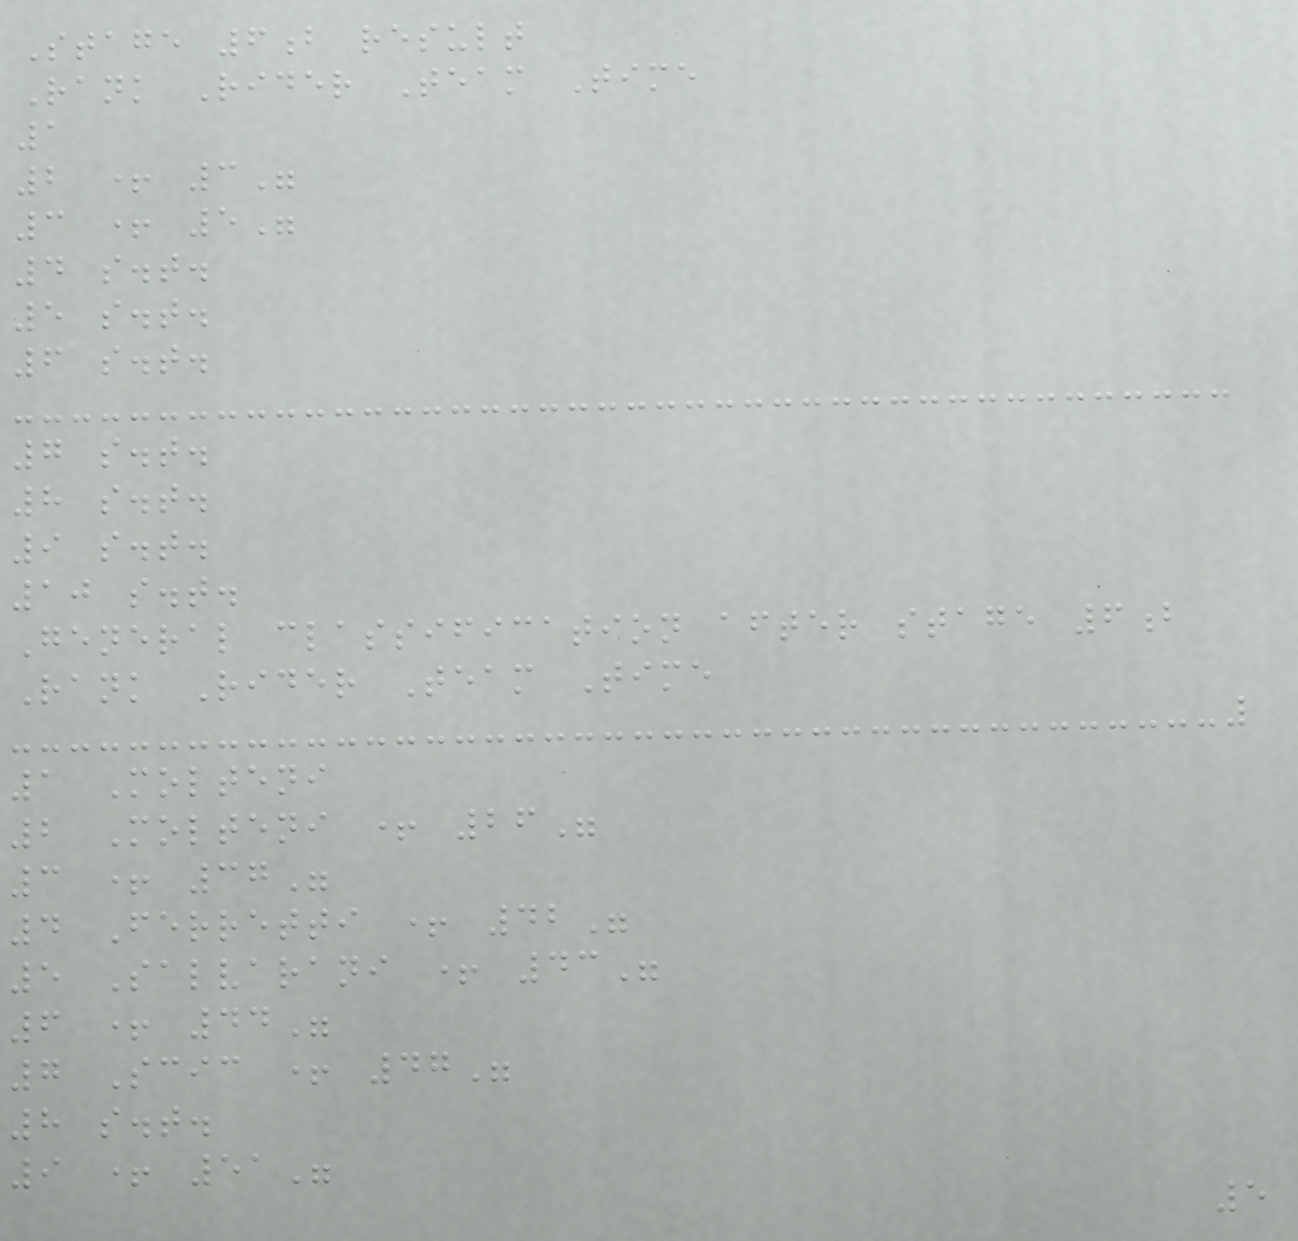Stage 6b result
Rank Rider Team Time
1
2 + 3"
3 + 5"
4 s.t.
5 s.t.
6 s.t.
7 s.t.
8 s.t.
9 s.t.
10 s.t.
General classification after stage 6b
Rank Rider Team Time
1 Molteni
2 Molteni + 26"
3 + 37"
4 Ferretti + 42"
5 Salvarani + 43"
6 + 44"
7 Scic + 47"
8 s.t.
9 + 51"
5
